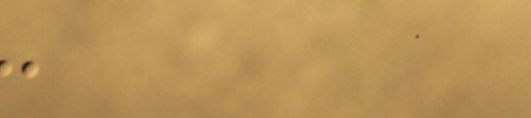-
